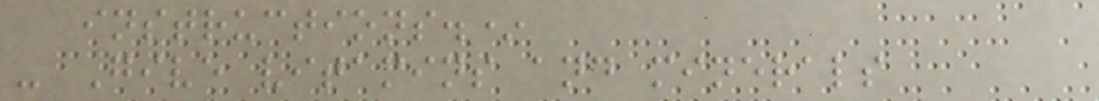instructions.*
- Give vitamins and minerals
